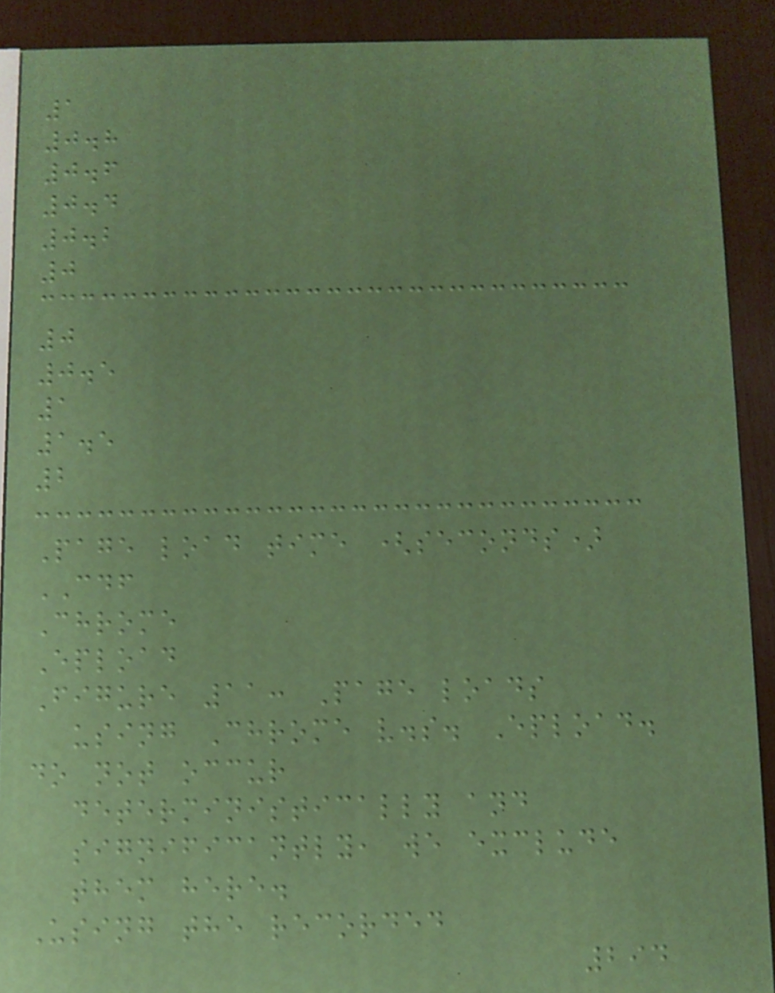1
0.8
0.6
0.4
0.2
0
0
0.5
1
1.5
2
Page load time (seconds)
CDF
Chrome
Epload
Figure 11: Page loads
using Chrome v.s. Epload.
do not occur
deterministically and
significantly, we exclude
them here.
Using the recorded
294
